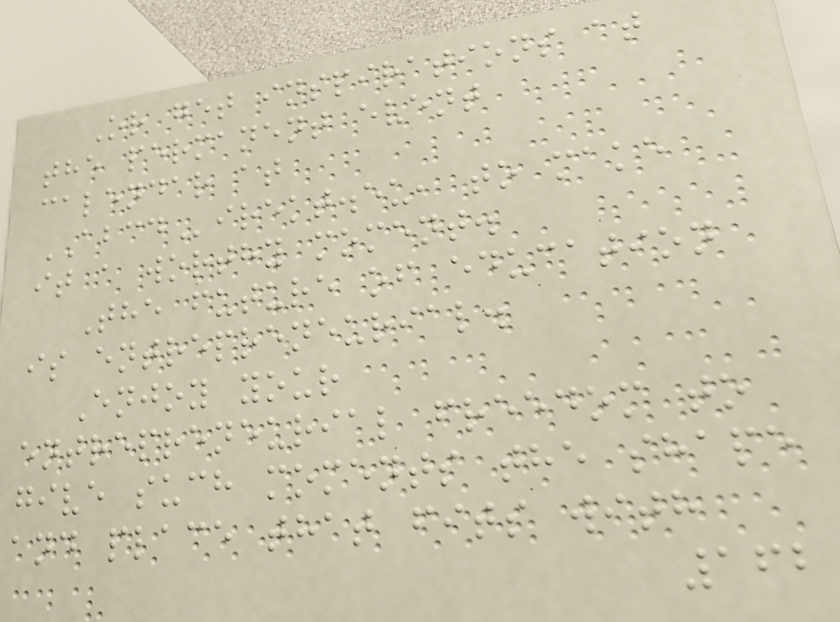Or get inspirations at
the permanent event
calendar at
ABCDirekt.eu, to make
it a worthy moment.
The future of education
is entrepreneurial.
Enjoy your
entrepreneurial freedom to
give such moments the shape
and place that fits with
162
